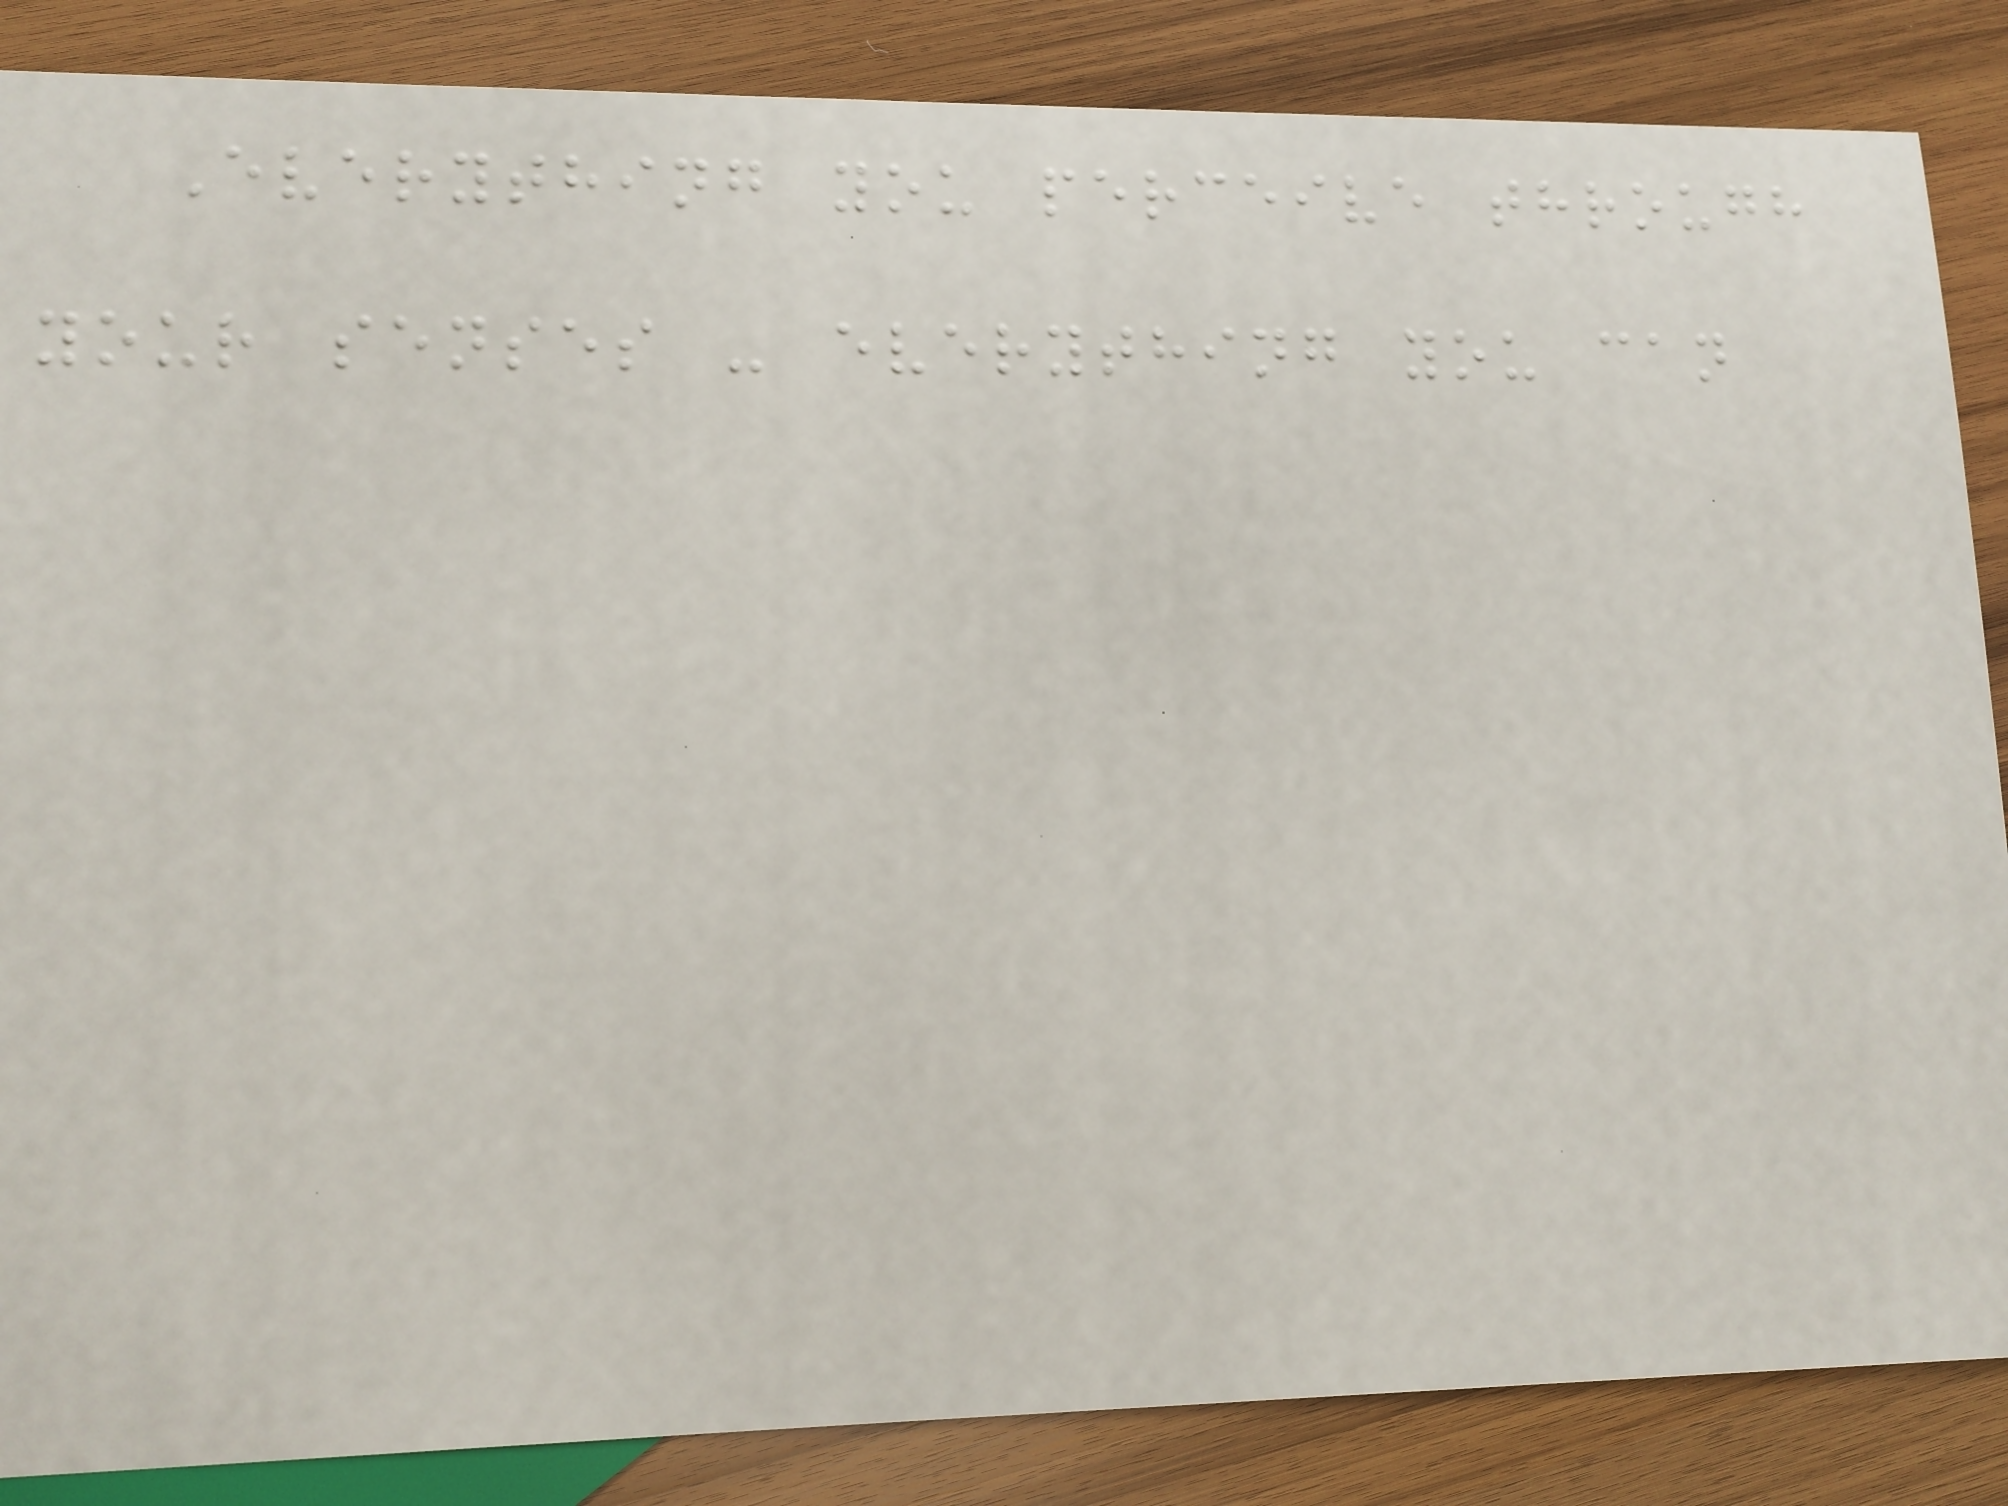Everything you perceive through
your senses - everything you can
